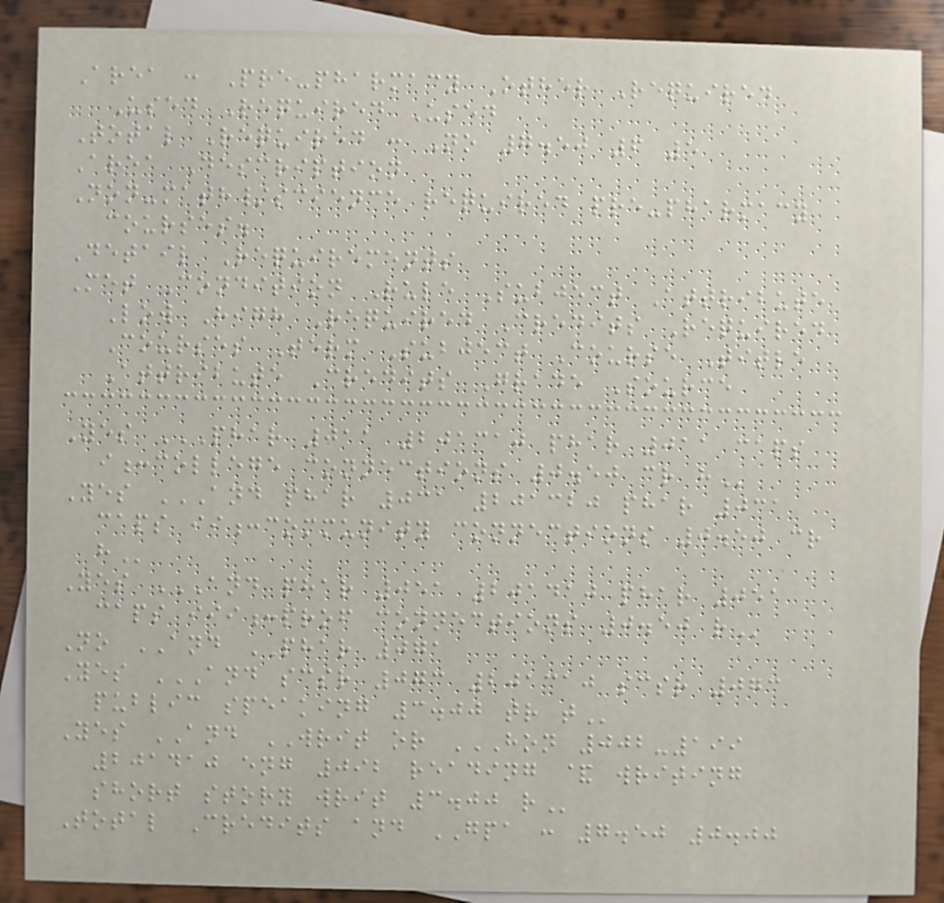Area : Pre-pharmacy Other Required
Used Required Used
Total Required : No 7.50 6 5
Area Description
Non-math/science required pre-pharmacy
courses.
Detail Requirements
Met Condition Rule Subject Attribute
Low High Required Credits Required
Courses Term Subject Course Title
Attribute Credits Grade Source
Yes PHAR 011 201310 PHAR 011 CAPS
I:COLLEGE CONNECTIONS 0.50 CR H
Yes AND PHAR 031 201320 PHAR 031
CAPS II:COMMUNITY CONNECTIONS 0.50 CR
H
Yes AND PHAR 051 201410 PHAR 051
CAPS III:PROF CONNECTIONS 0.50 R
No AND PHAR 071
Yes AND SCSR 073 201310 SCSR 073
PUBLIC SPEAKING 3.00 TR T
Yes AND WRIT or HON 002-199
201410 ENG 092 READING & WRITING
SHORT STORY WRIT 3.00 R
Total Credits and GPA : 7.50 0.00
